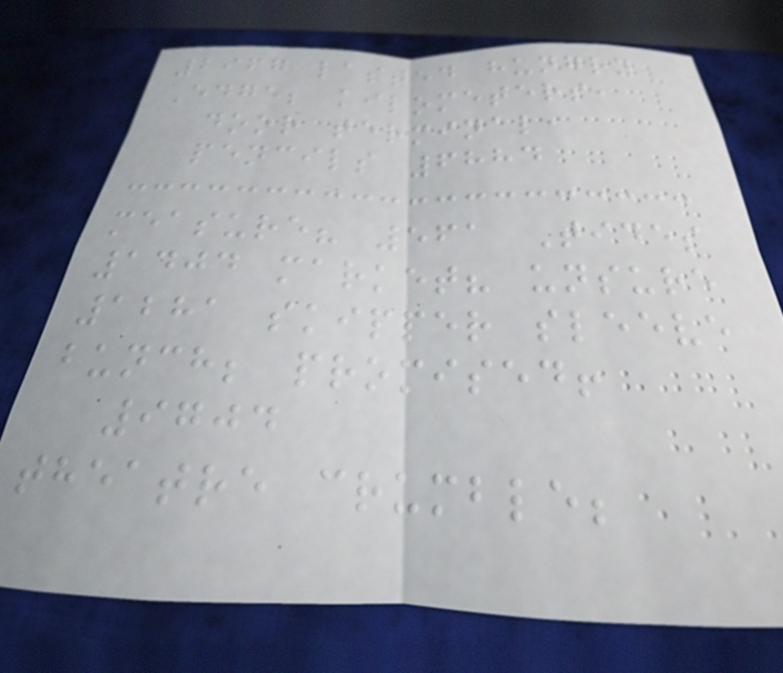2967 lasted hungry
Edge; kilometers,
door terminal,
pencils 6884
measure? 561 Tides
1404 market? unsure
1281 skipper sleeve
bunch; promised!
9704
theatre crumble;
